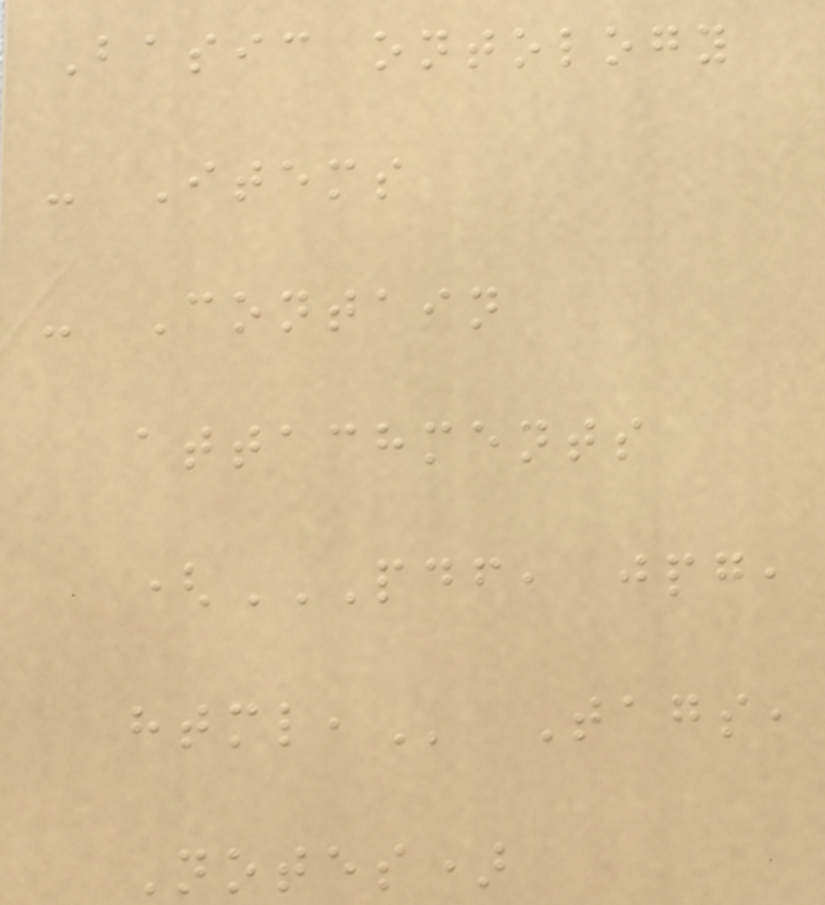Basic ontology
- Items
- Contain
attachments
(PDF, JPG,
HTML, Tags,
Notes)
